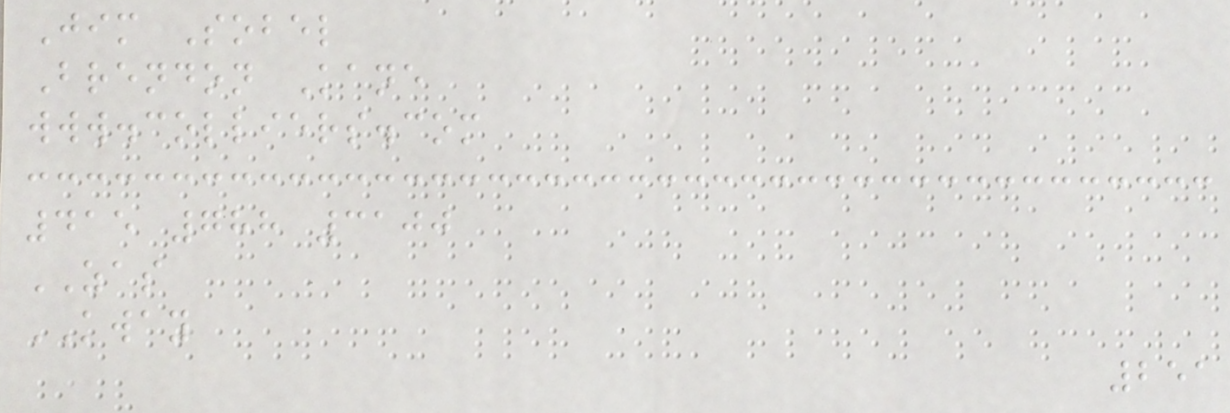Jim Sobel
Brendon Kane
www.colliers.com
415 788 3100
ZAS
KWAY
251
